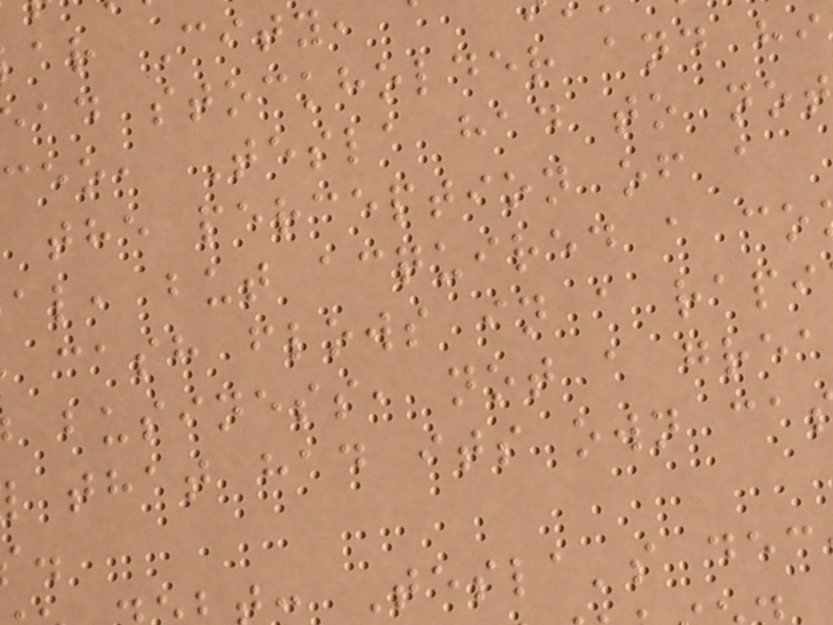ad stockholder and hi
ceo, Tesla had to not
the perception of a
al, but acquired a co
cash flows in a rapi
business, not a grea
that had its own ca
: Tesla's dec
